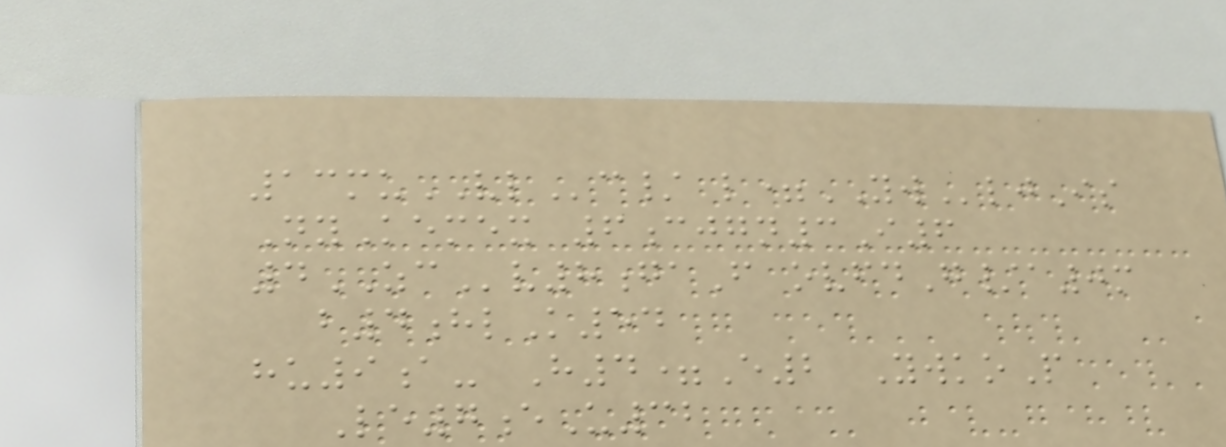13muVLc/ l=YWljIs
NyKemex 6cjgn3I6
4ZCv8gaF ovfdG/a0m
b4hlK54
hu9a- H4=E2 YwkoP
Le7eU32
